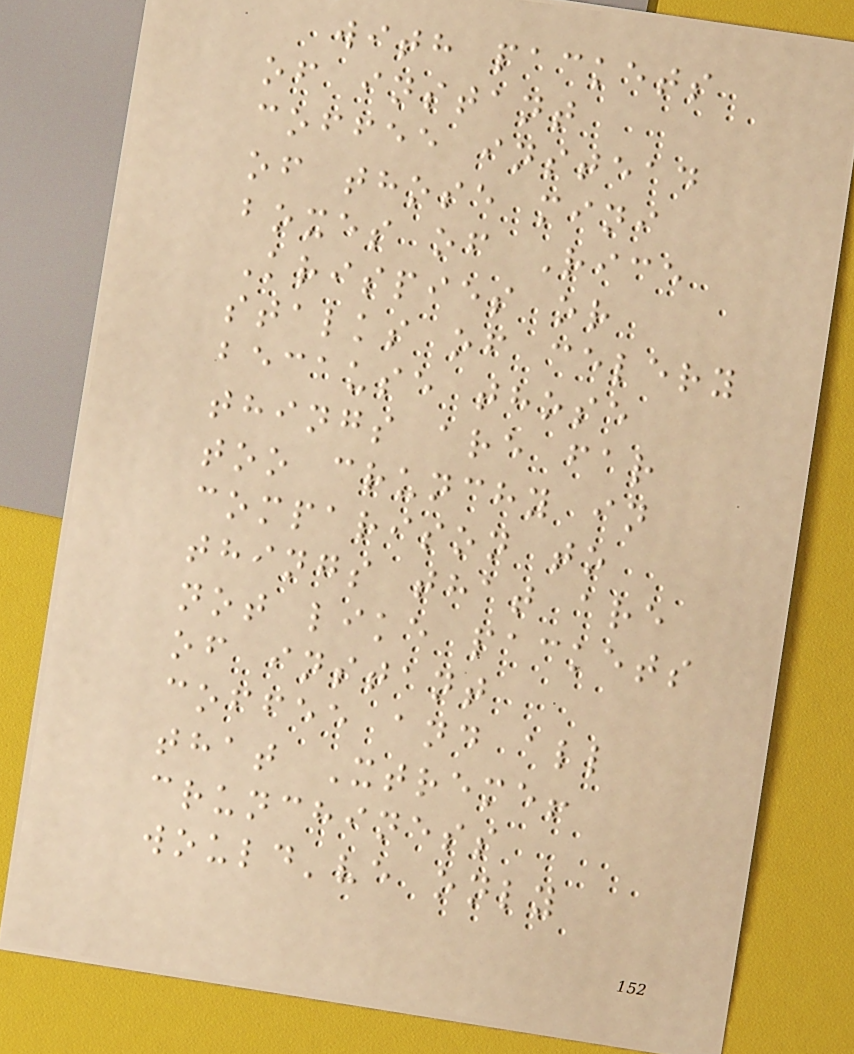with packets
of instant
coffee instead
of those mini
boxes of Rice
Krispies or
stalks of celery
because those
things are far
too crunchy in
comparison to
things that are
not like packets
of instant
coffee and all
that Xtreme!
crunchiness
would've only
